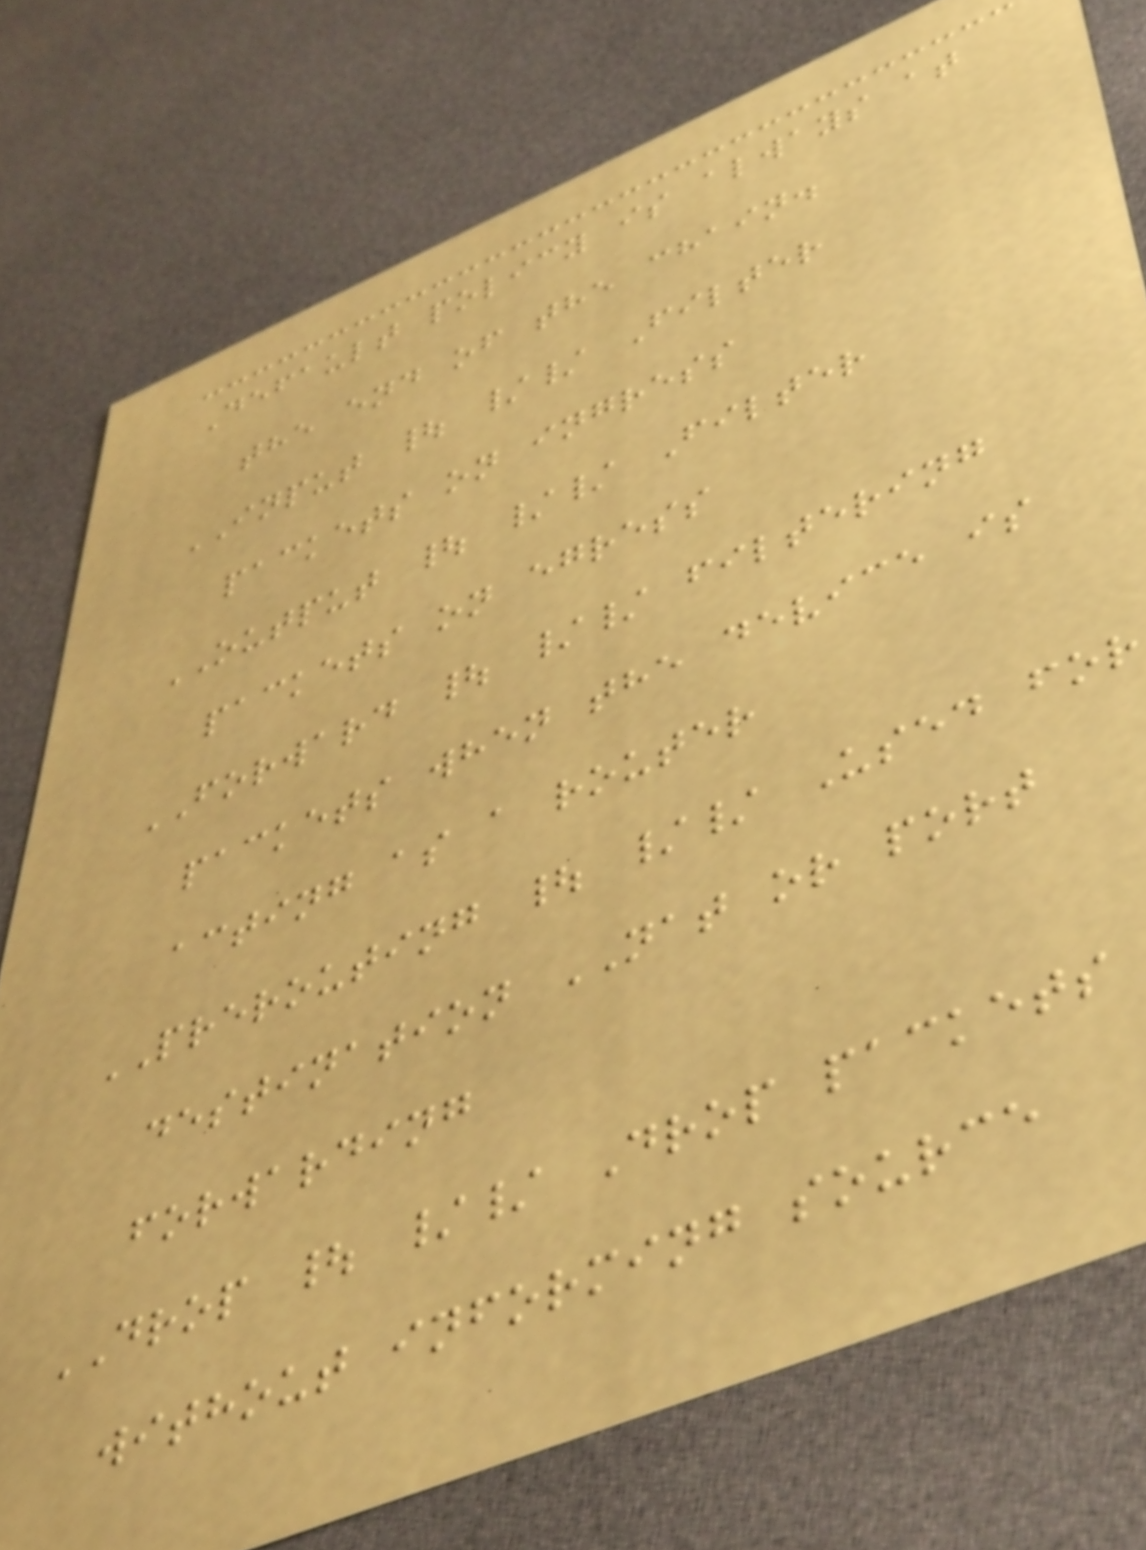Default policy is always at
the end of the chain.
INPUT | // Filter
packets on ingress
OUTPUT | // Filter
packets on egress
FORWARD | // filtering
packets when the device is
acting as a router
PREROUTING | // Used for
destination NAT or port
forwarding
DROP | // Drop packets
without informing source
